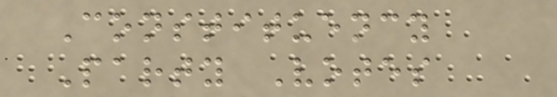Constituency
Party Votes
